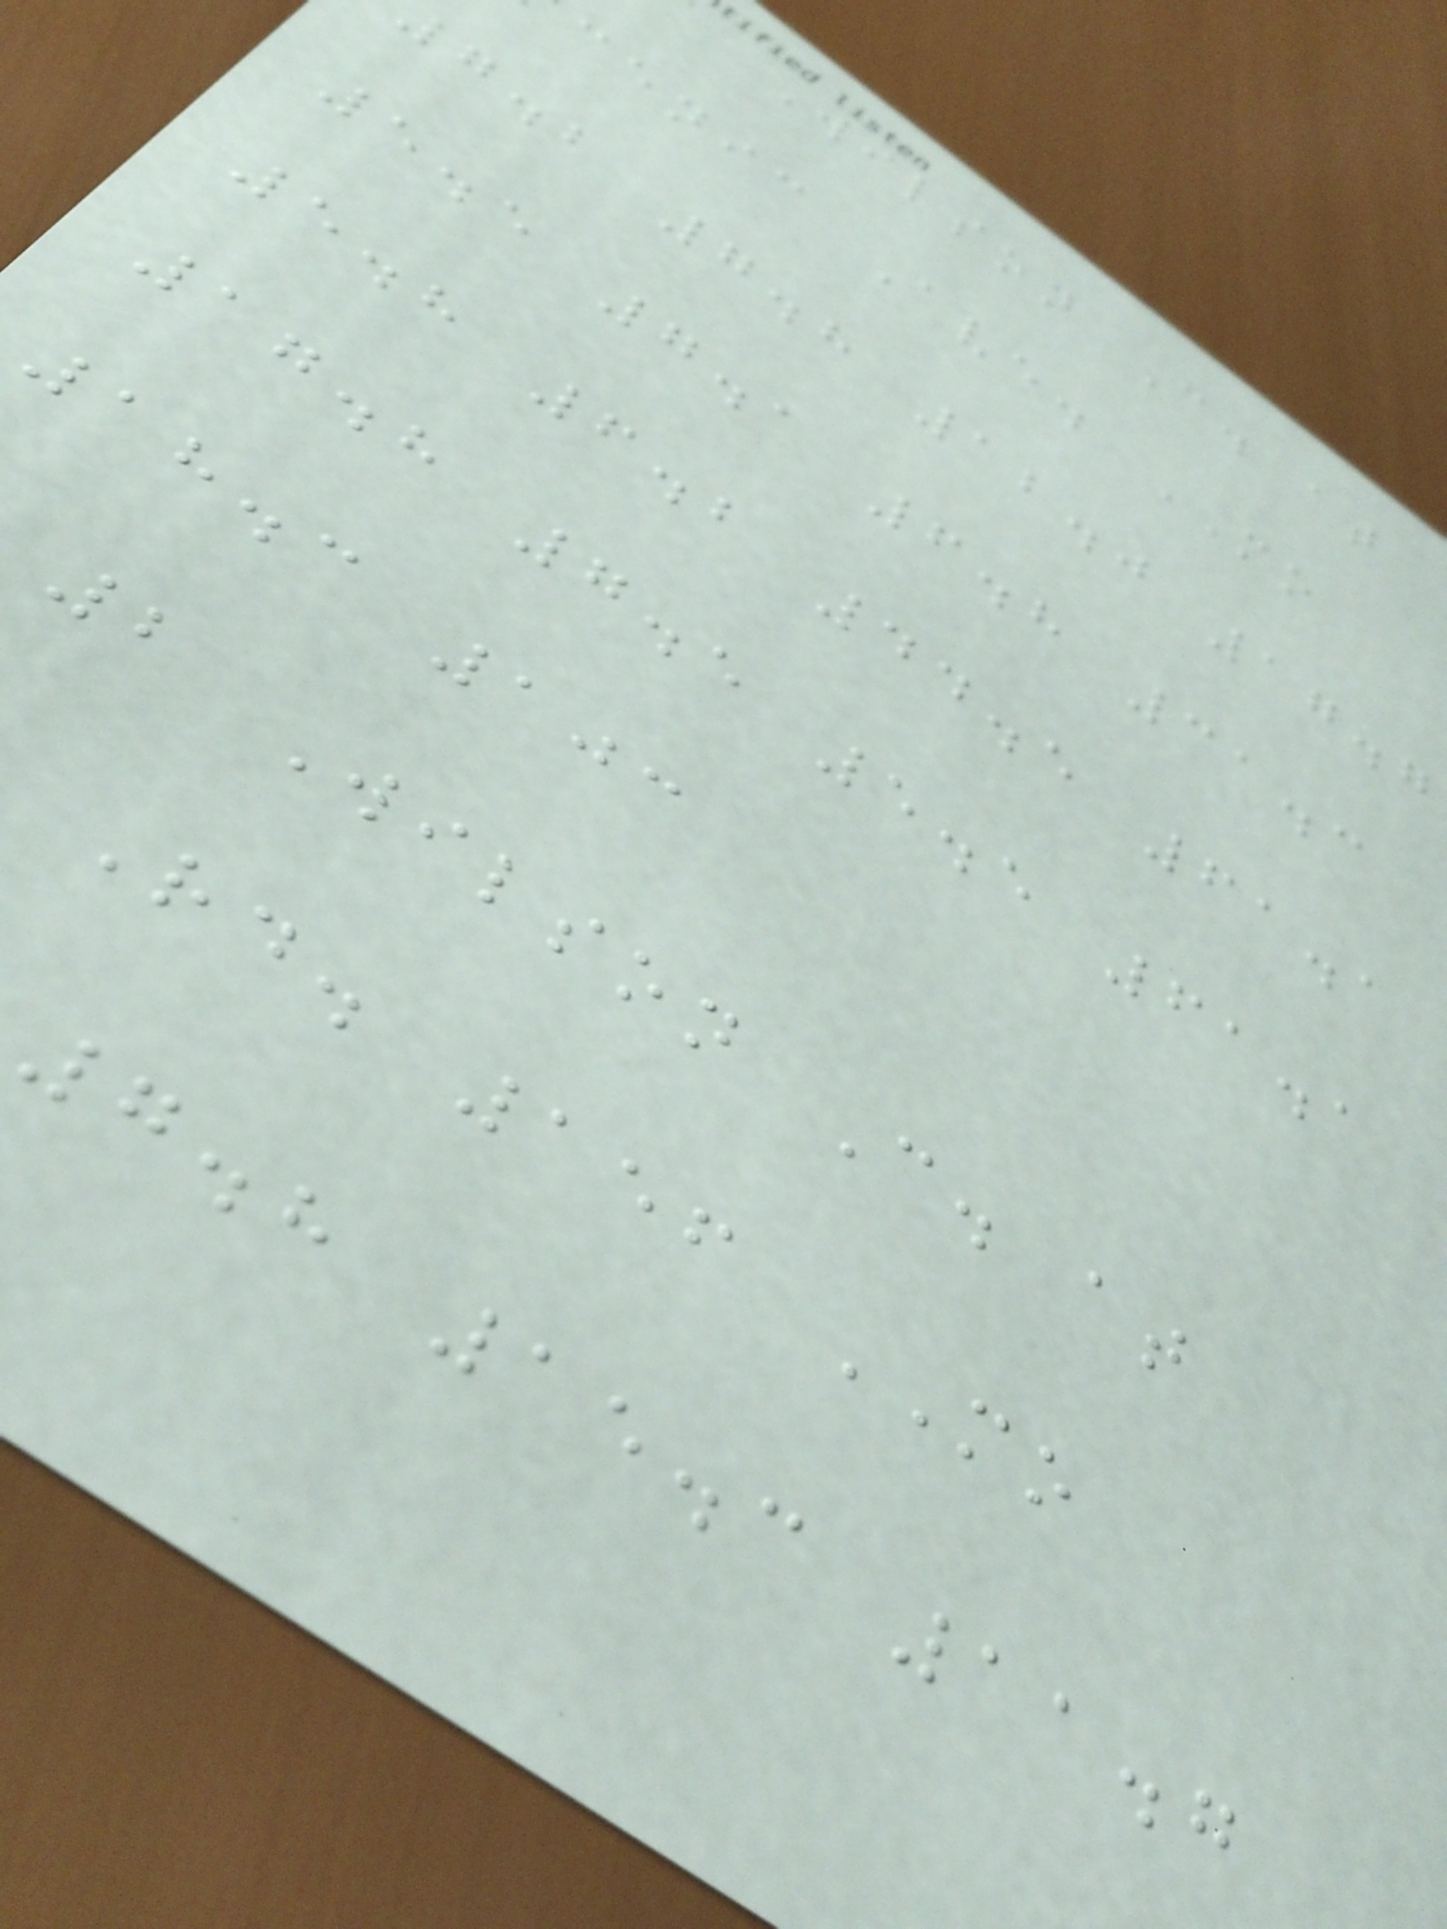Wilson C. at
cenic Ave. MO
7.2 7.8 12.0 17.7
5.5 7.1 6.8 31.3
5.8 6.2 44.5 61.1
17.8 7.5 5.5 61.1
18.3 103
2 Wilson C. at
Rd. 156 MO
7.8 15.3 11.7
